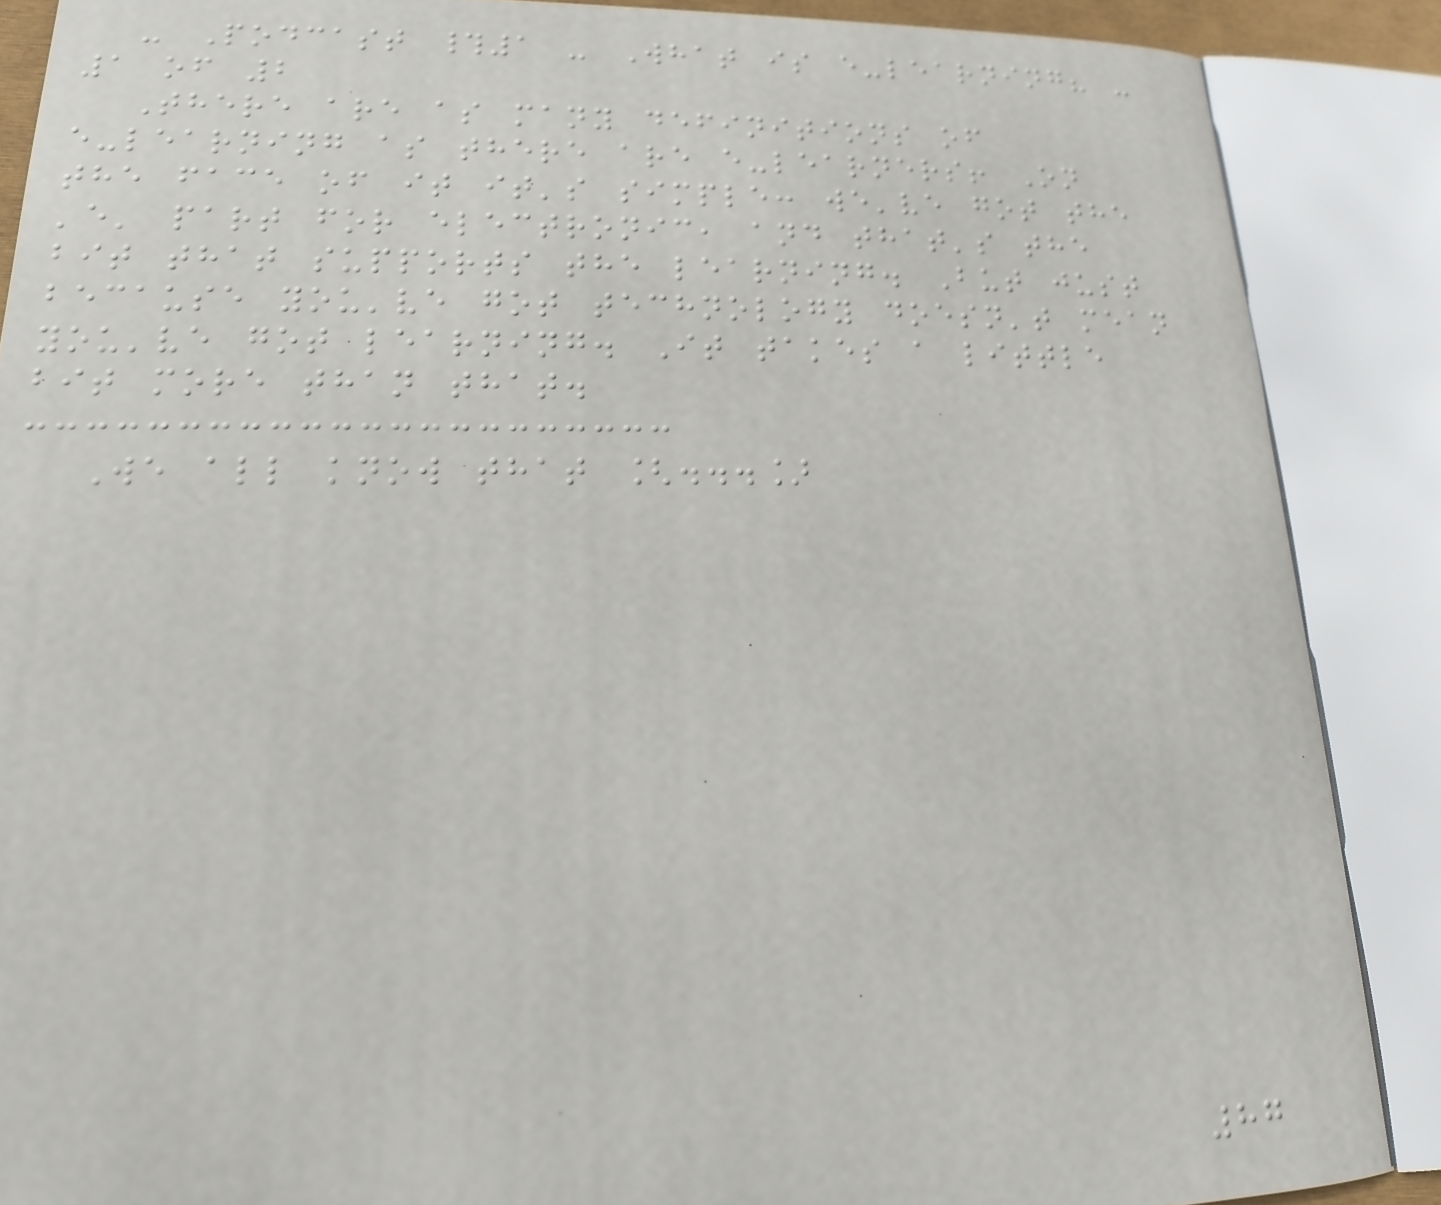- Podcast #1 - What is e-learning? -
1 of 2
There are as many definitions of
e-learning as there are e-learners! On
the face of it it's simple: we've got the
'e' part for electronic, and that's the
bit that supports the learning. But just
because you've got technology doesn't mean
you've got learning. It takes a little
bit more than that.
We all know that [...]
87
